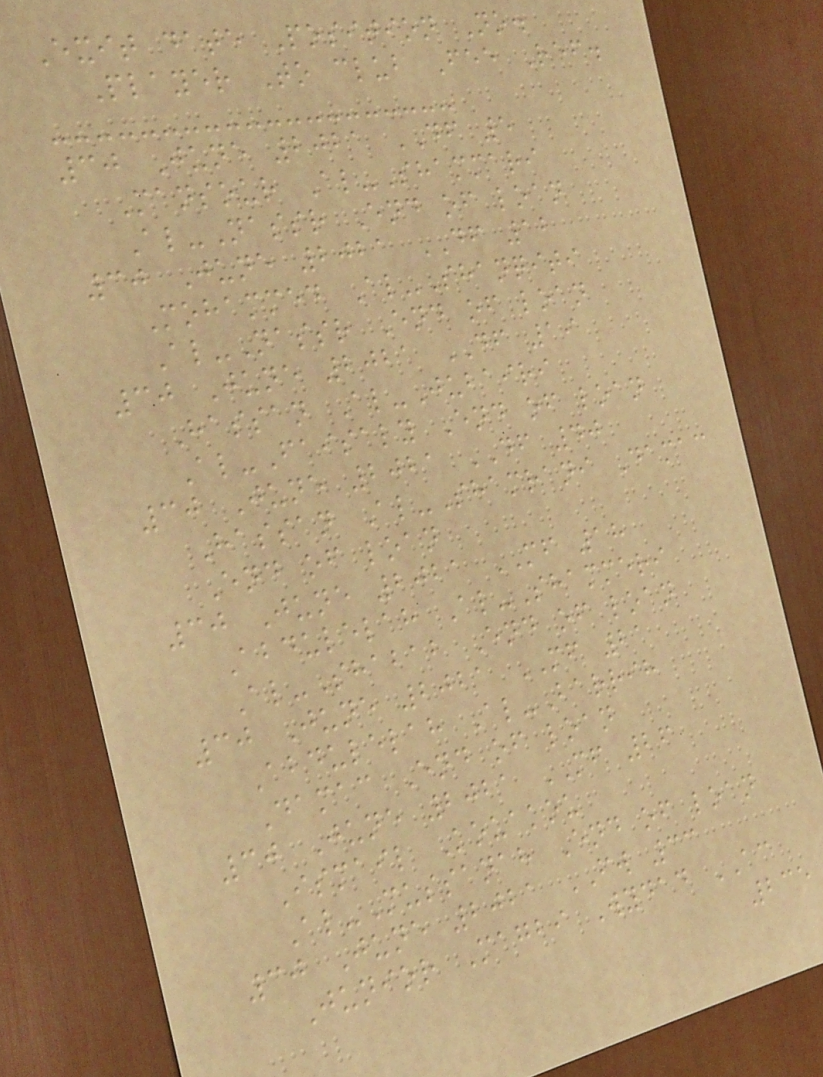Exit date Position No.
Player To club Fee Ref.
30 June 2021 DF 5
Mansour Al-Shammari
Al-Nassr End of loan
30 June 2021 DF 12
Mohammed Al-Shanqiti
Al-Nassr End of loan
30 June 2021 DF 19
Hassan Al-Jubairi
Al-Faisaly End of loan
30 June 2021 DF 40
Hassan Al-Shamrani Damac
End of loan
30 June 2021 MF 18
Abdulelah Al-Shammeri
Al-Shabab End of loan
30 June 2021 MF 21
Abdulelah Al-Barrih
Damac End of loan
30 June 2021 MF 26
Ismail Kouakou
Al-Mussanah End of loan
30 June 2021 FW 33
Junior Magbi Wydad AC
235
